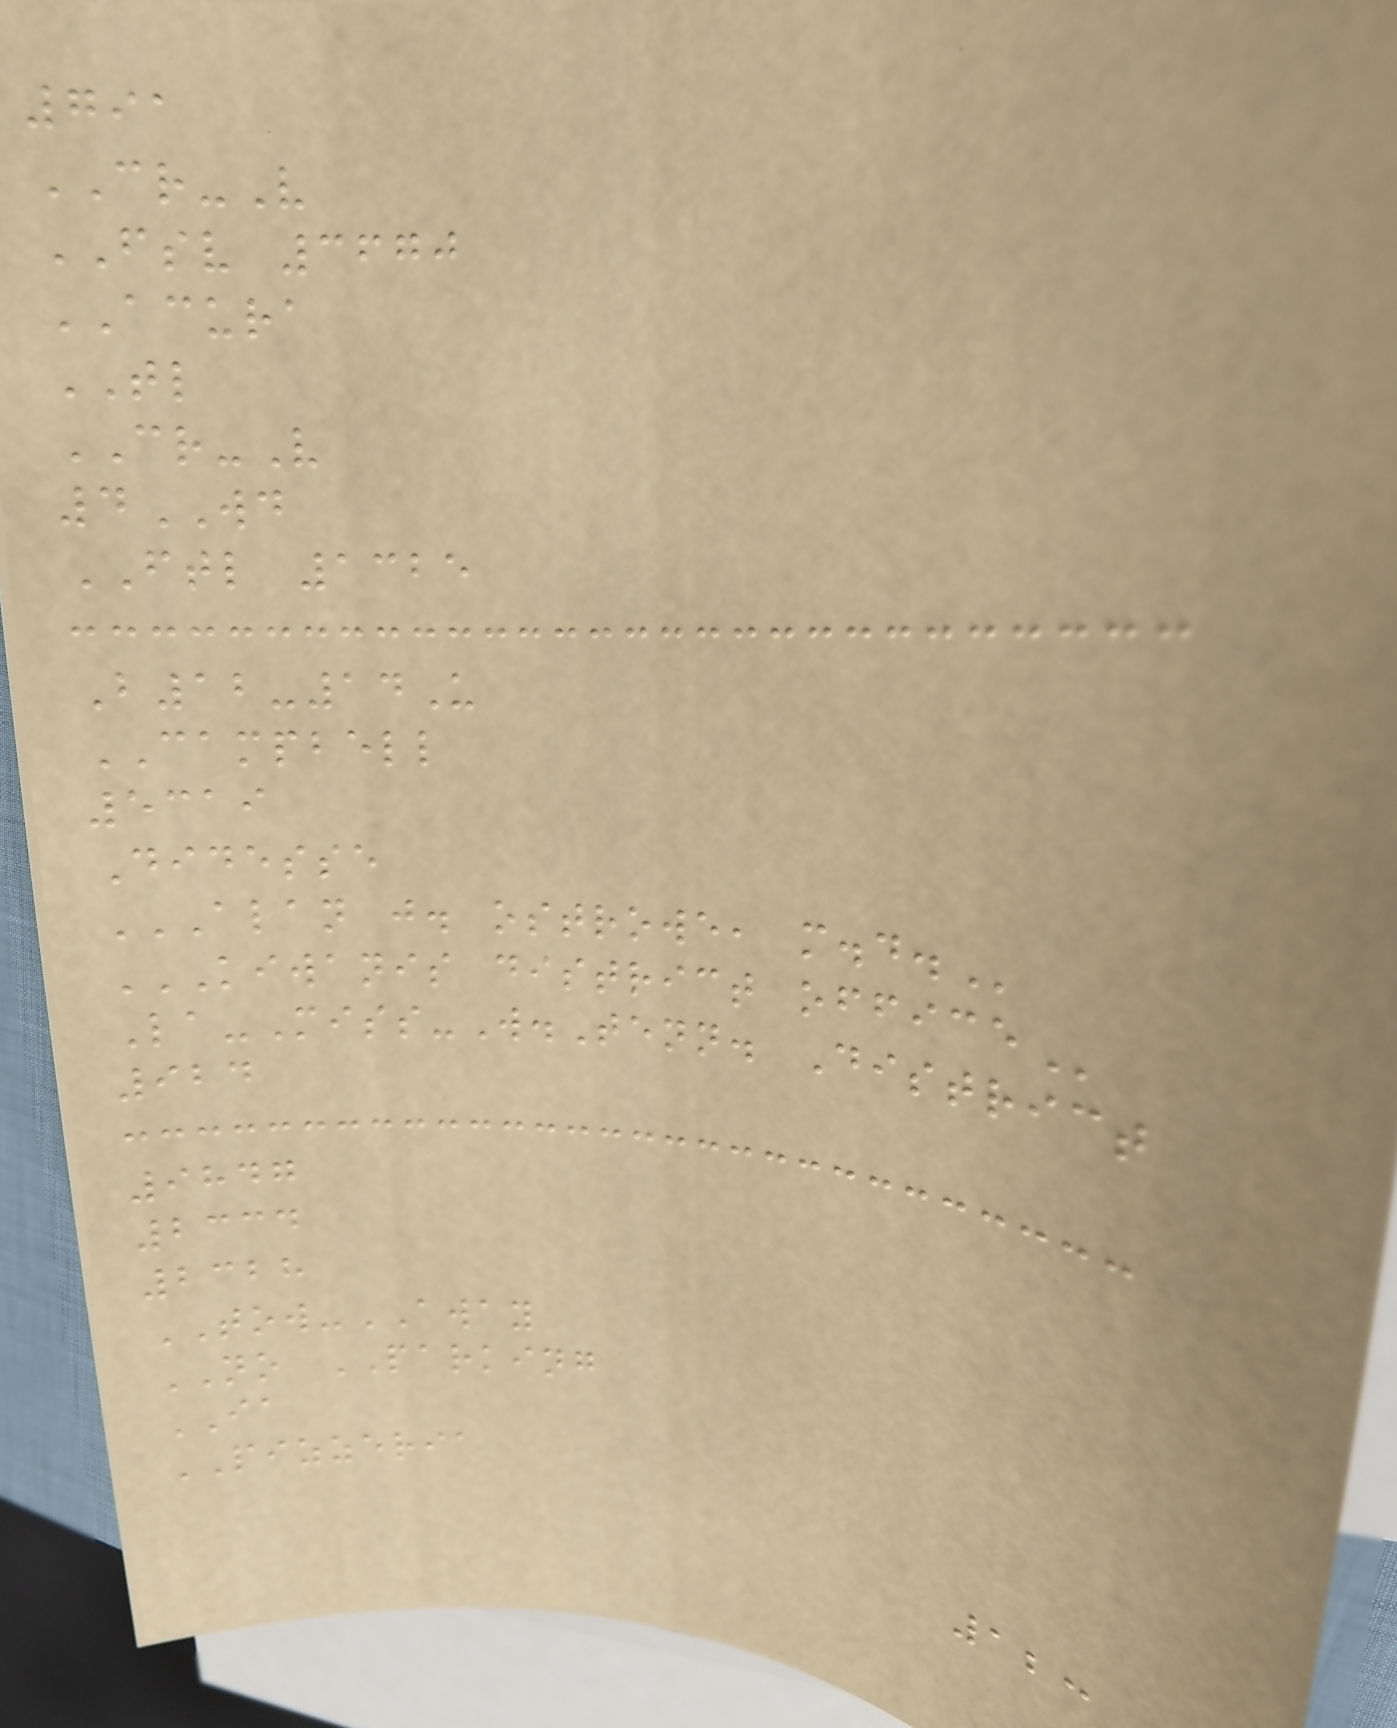791
CR-V
FSV 3670
ACURA
TL
CR-V
4WD
FTL 1325
B12-14U
CAMPBELL
5319
Didesse
ALAN J. OSTROWE, M.D.
KIWANIS DISTRICT OFFICE
La-Miss-W.Tenn. District
924
9847
2334
2328
TOW-AWAY
NO PARKING
IA
PIZZERIA
123
